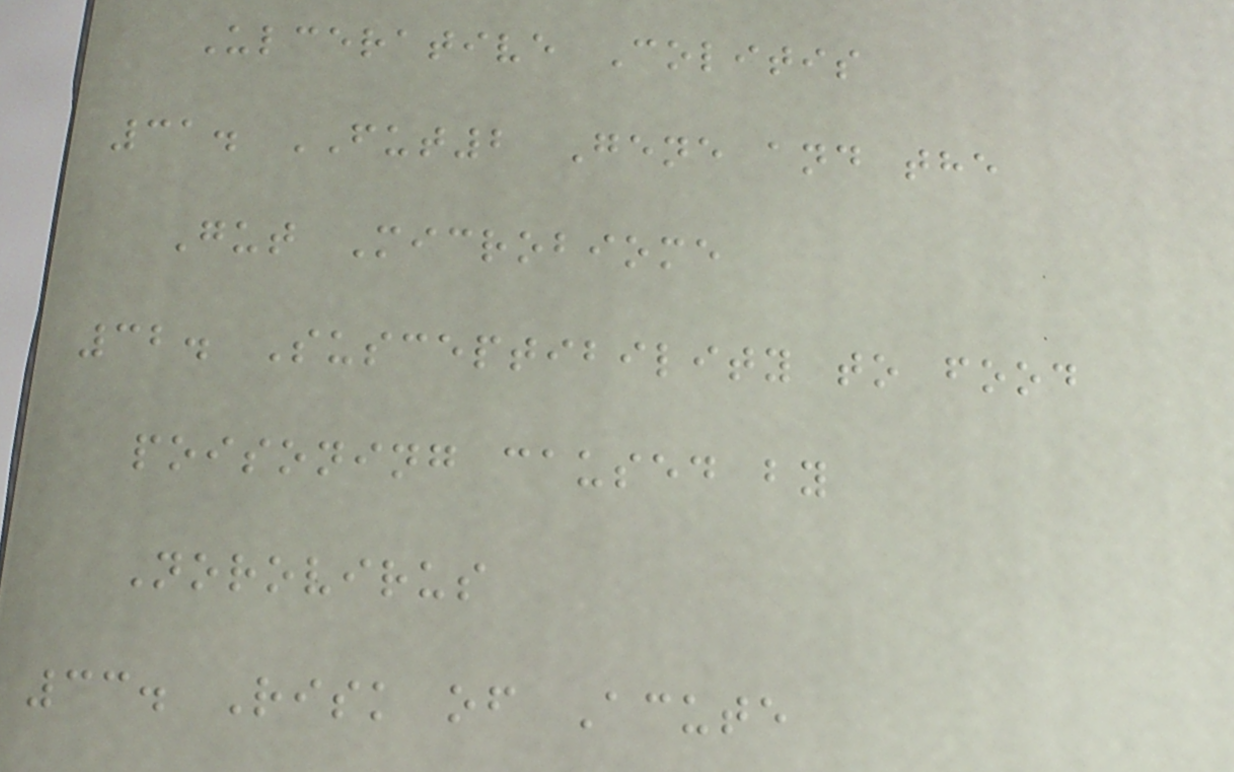Ulcerative Colitis
31. FUT2 Gene and the
Gut Microbiome
32. Susceptibility to food
poisoning caused by
Norovirus
33. Risk of Acute
